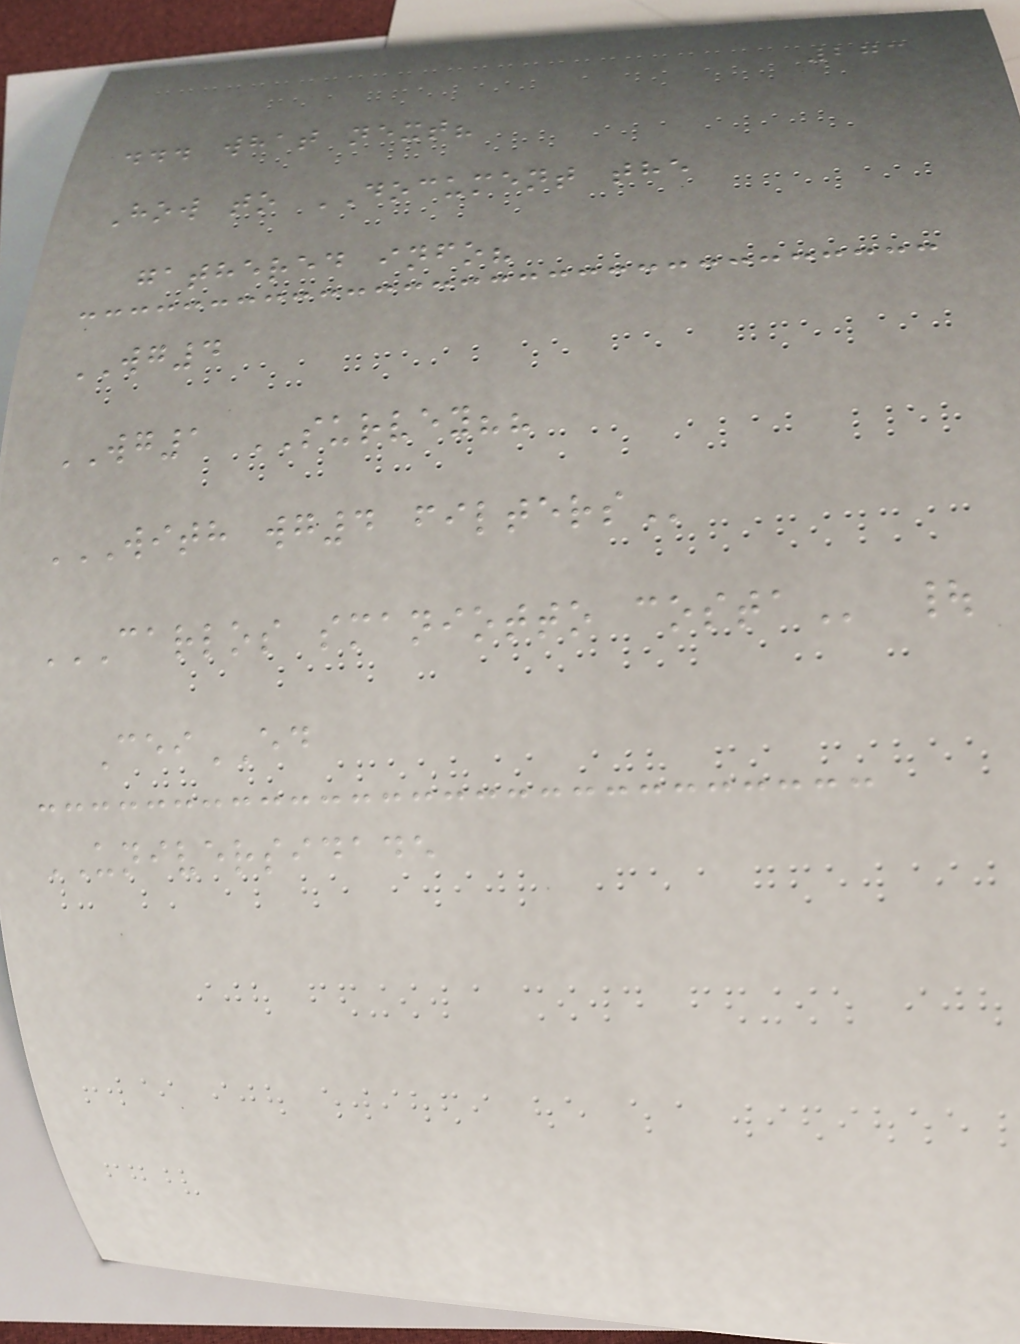273
... what next?
How to DOCUMENT the
gathered info?
WG4
WG1 SURVEY??
WITH WG4 FILTERS
CARLOS SMANIOTTO COSTA |
CeiED
UNIVERSIDADE
